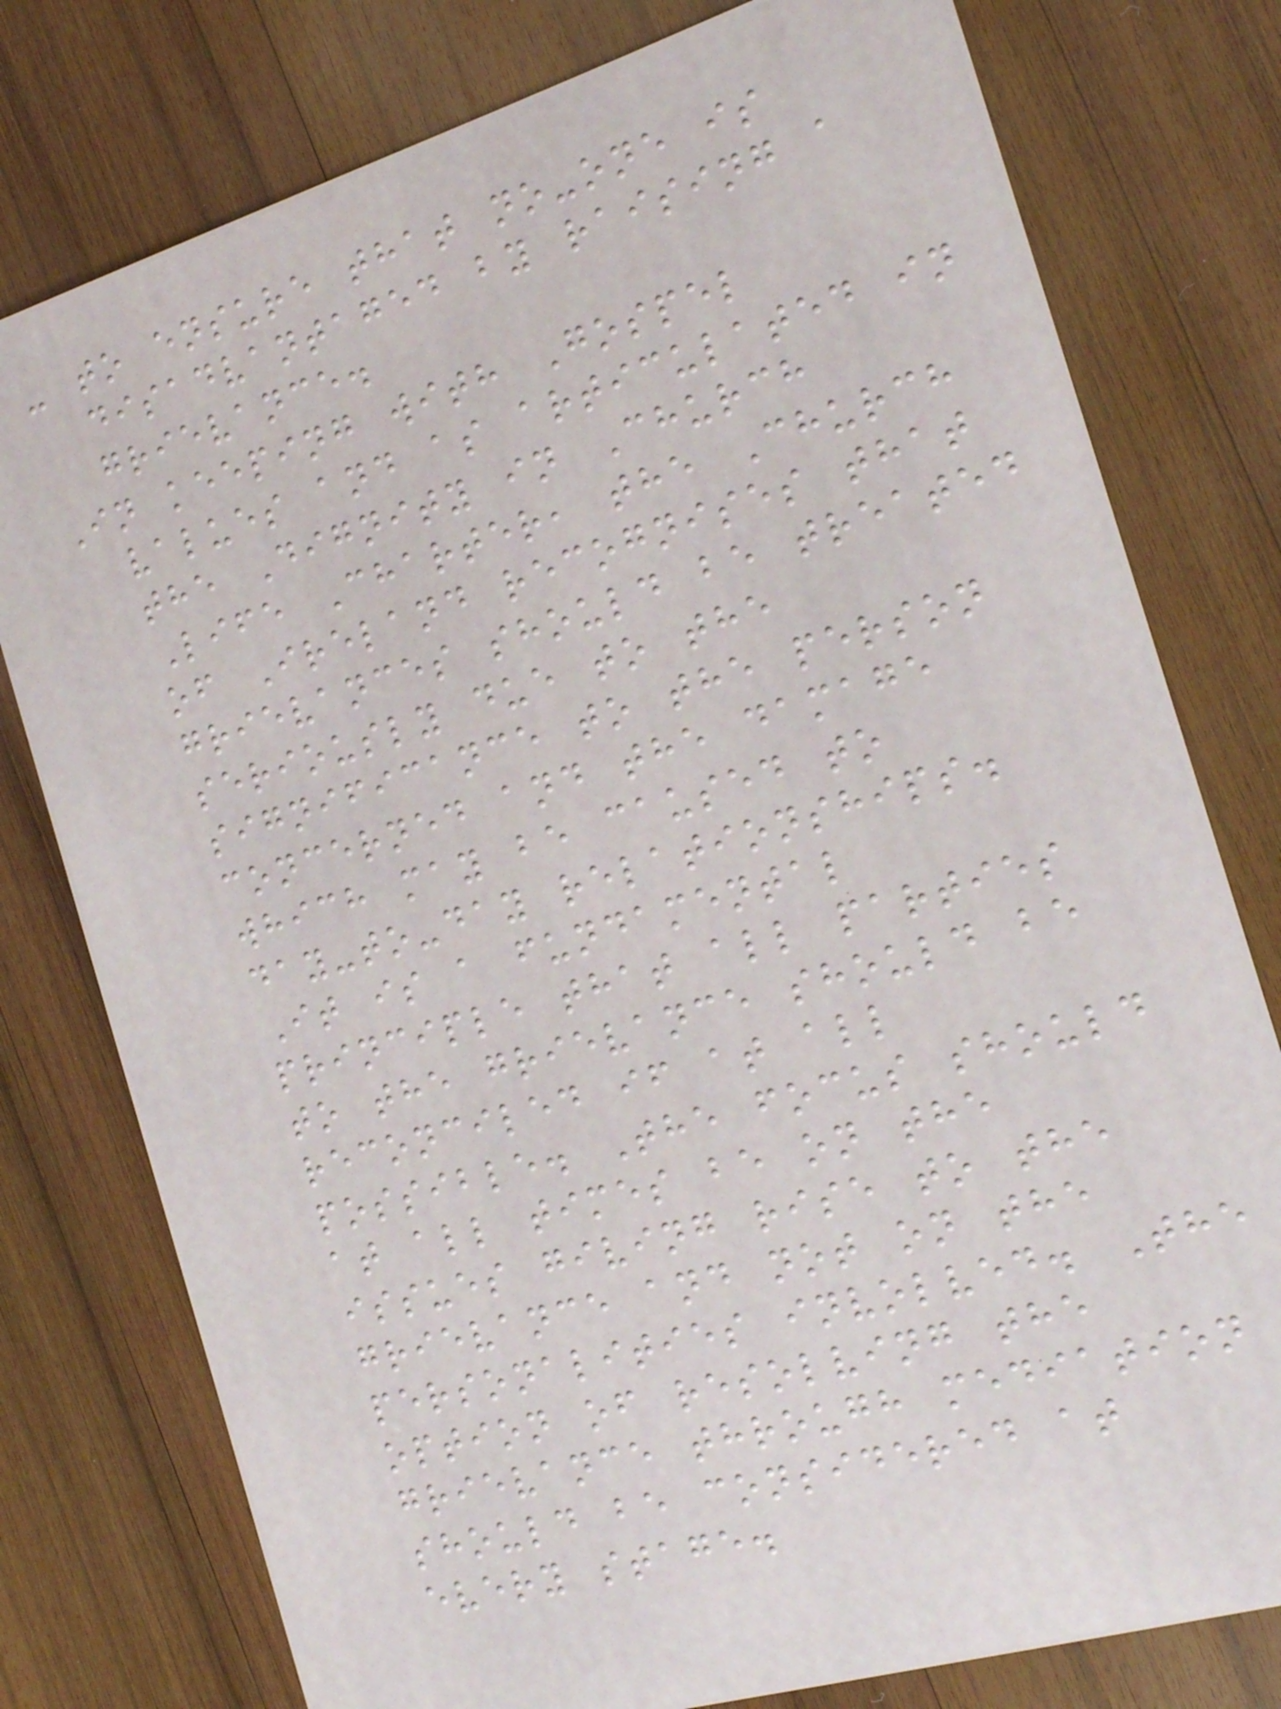- to ensure that no-one is
disadvantaged by raising a
grievance.
In keeping with Gospel
values and as articulated in
the Dignity in Church
Life Charter, the Church
of Ireland recognises that
grievances should be treated
seriously due to the
significance to the person
concerned and the damage
which may be caused to
day-to-day relationships.
It is a fundamental
principle that all parties
to the grievance should be
reconciled if at all
possible. The focus should
at all times be on the
issues giving rise to the
grievance and not on the
personalities involved. The
option of resolving the
grievance through mediation
should be considered at
every stage.
